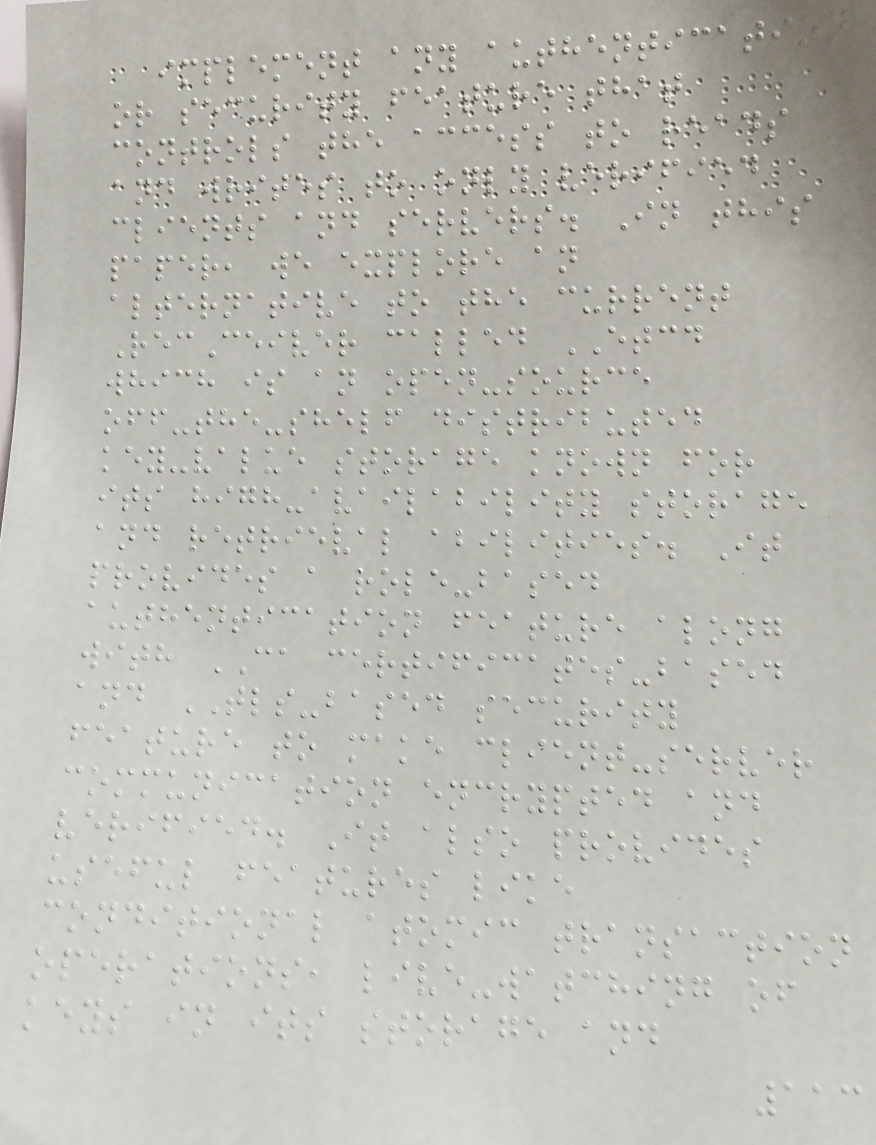implement any authentication
or security feature that
controls the access to reads
and writes to only verified
clients and servers. In this
paper, we explore an
alternative to the current
RecCeiver called ETCD
which is an open-source
off-the-shelf distributed
key-value storage known for
its high-availability storage
and retrieval abilities. It
provides a role-based
authentication feature along
with CA certificates-based
and TLS-based security
feature to make client-server
communication encrypted and
verified. It also provides
useful features like
conditional atomic transaction
operations, live-watching of
keys in its storage and
113
